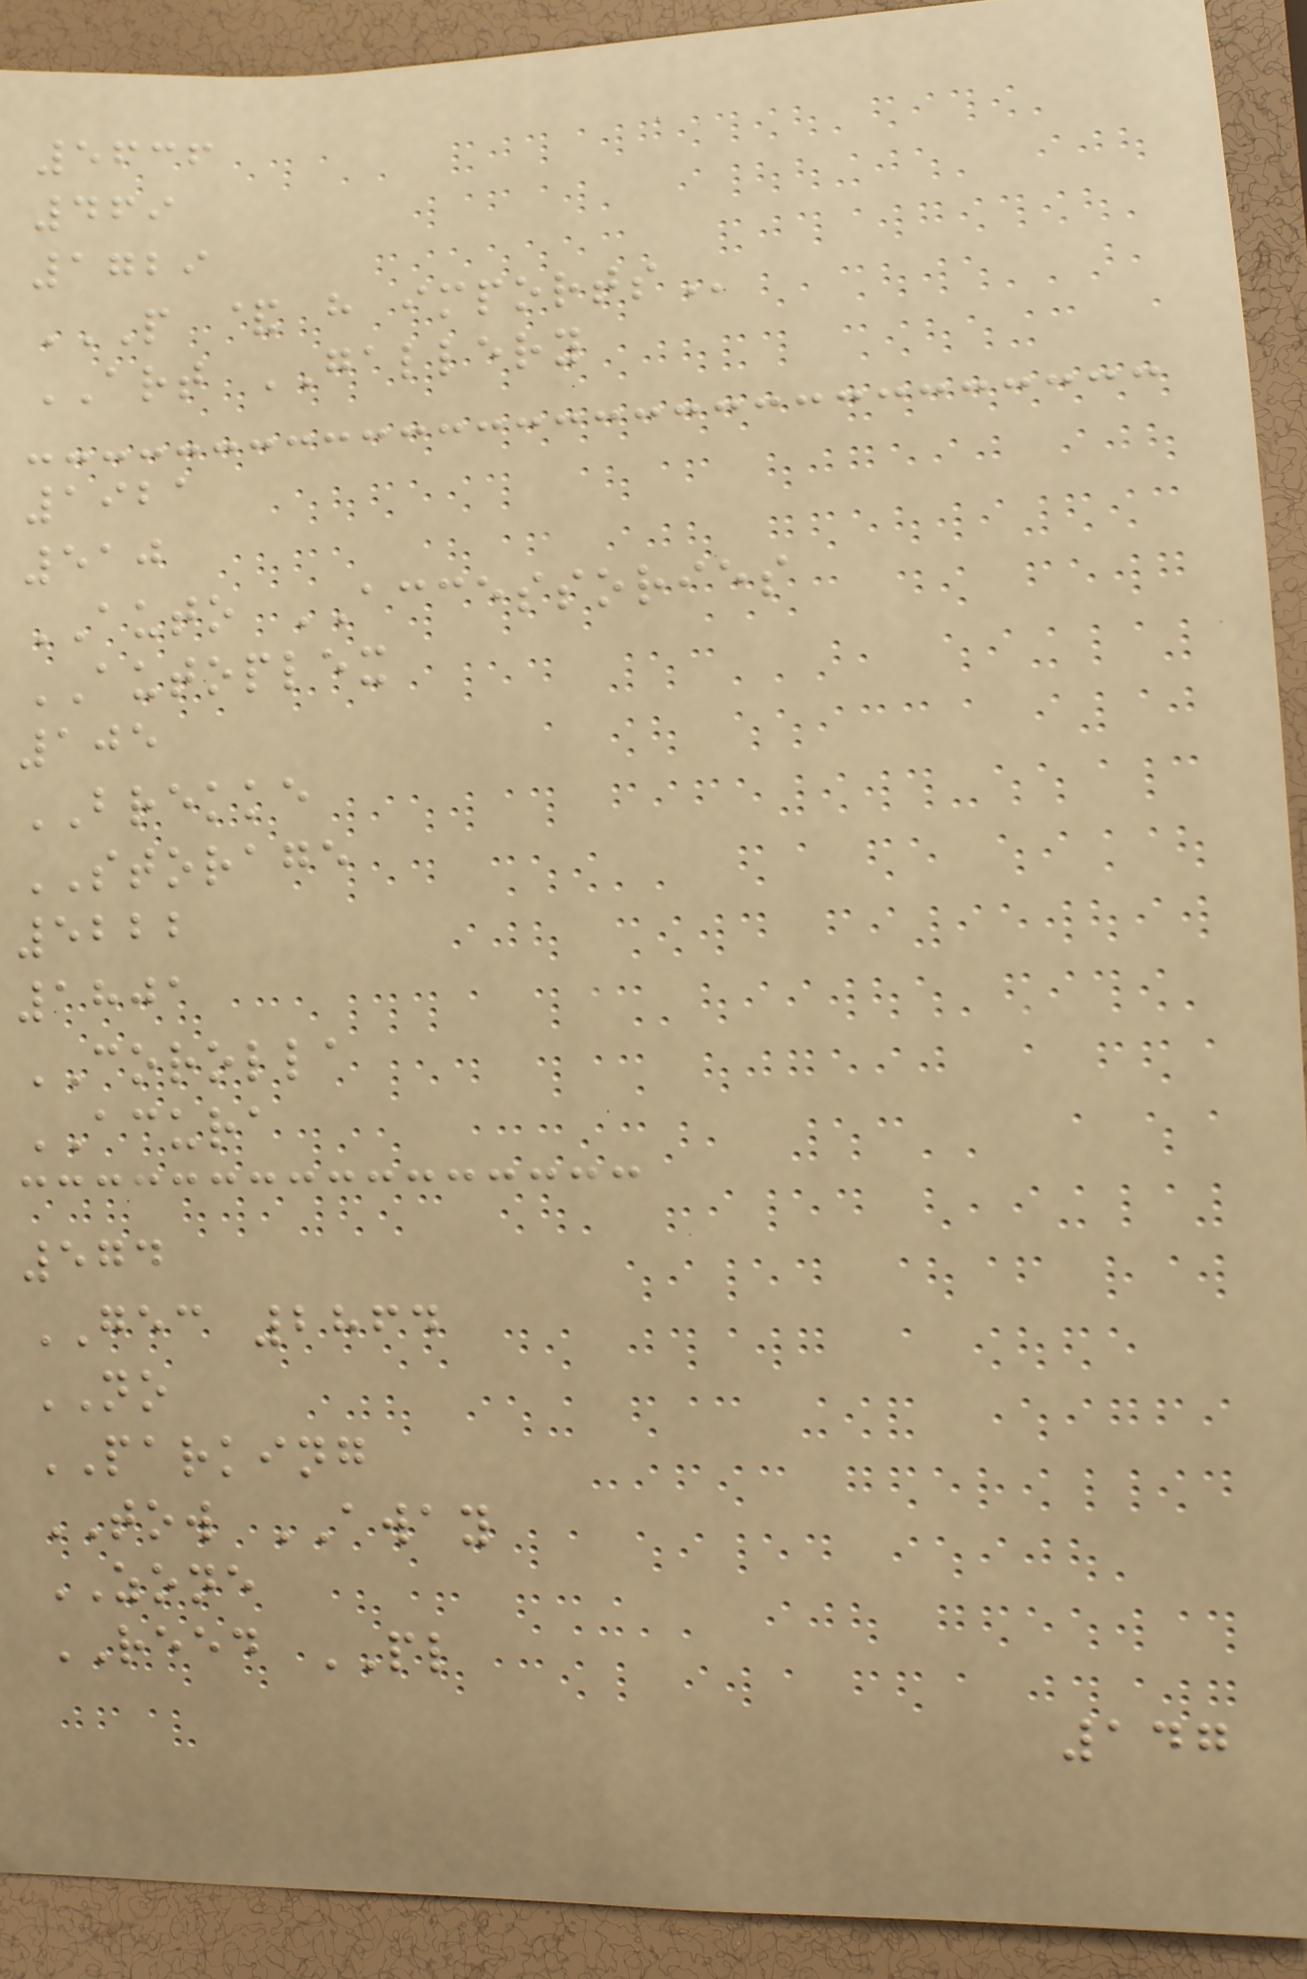5636
469
1729
P & H IMPORTS
ART GALLERY
1921
510
AUTO ACCESSORIES
AUTOPLEX
105
BREKKE
STORAGE
5222
1801
COROLLA
ACURA
574
GEC 2864
NO
PARKING
TOW AWAY
ZONE
REED PL
147
